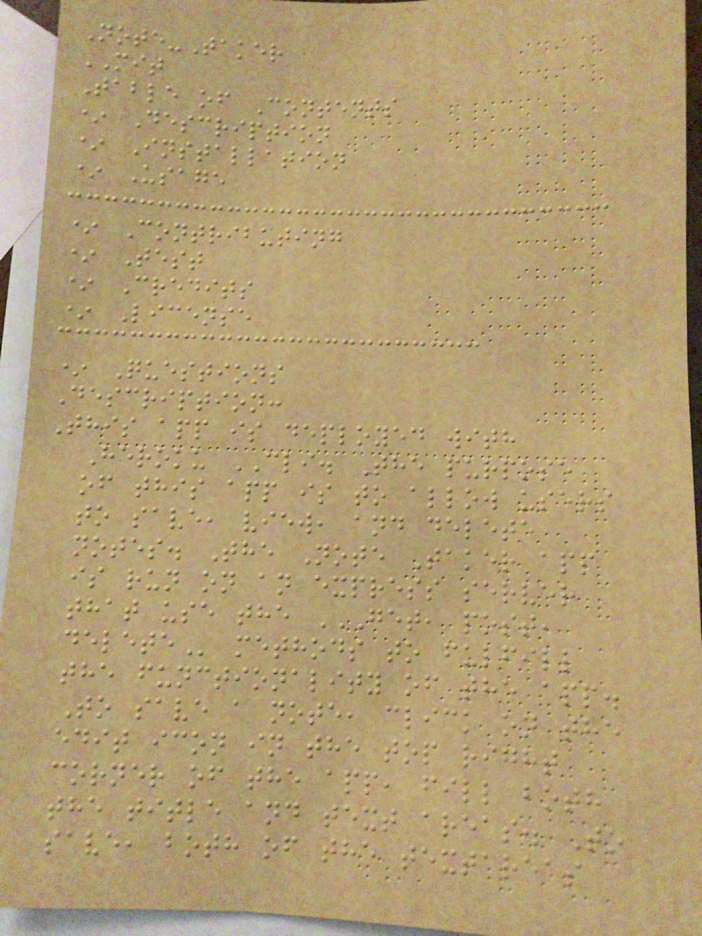Note-Taker
MIT
Table of Contents
* Description
* Installation
* Usage
* Contributing
* Test
* Credits
* License
* Questions
Description:
This app is deployed with
Heroku CLI. The purpose
of this app is to allow users
to save, view, and delete
notes. The Note Taker app
is run on an express server
that use the GET, POST,
DELETE methods to fulfill
the functionality of the app.
To save a note, click on the
edit icon in the top right
corner of the app, fill both
the title and text areas. To
save, both of the textareas
